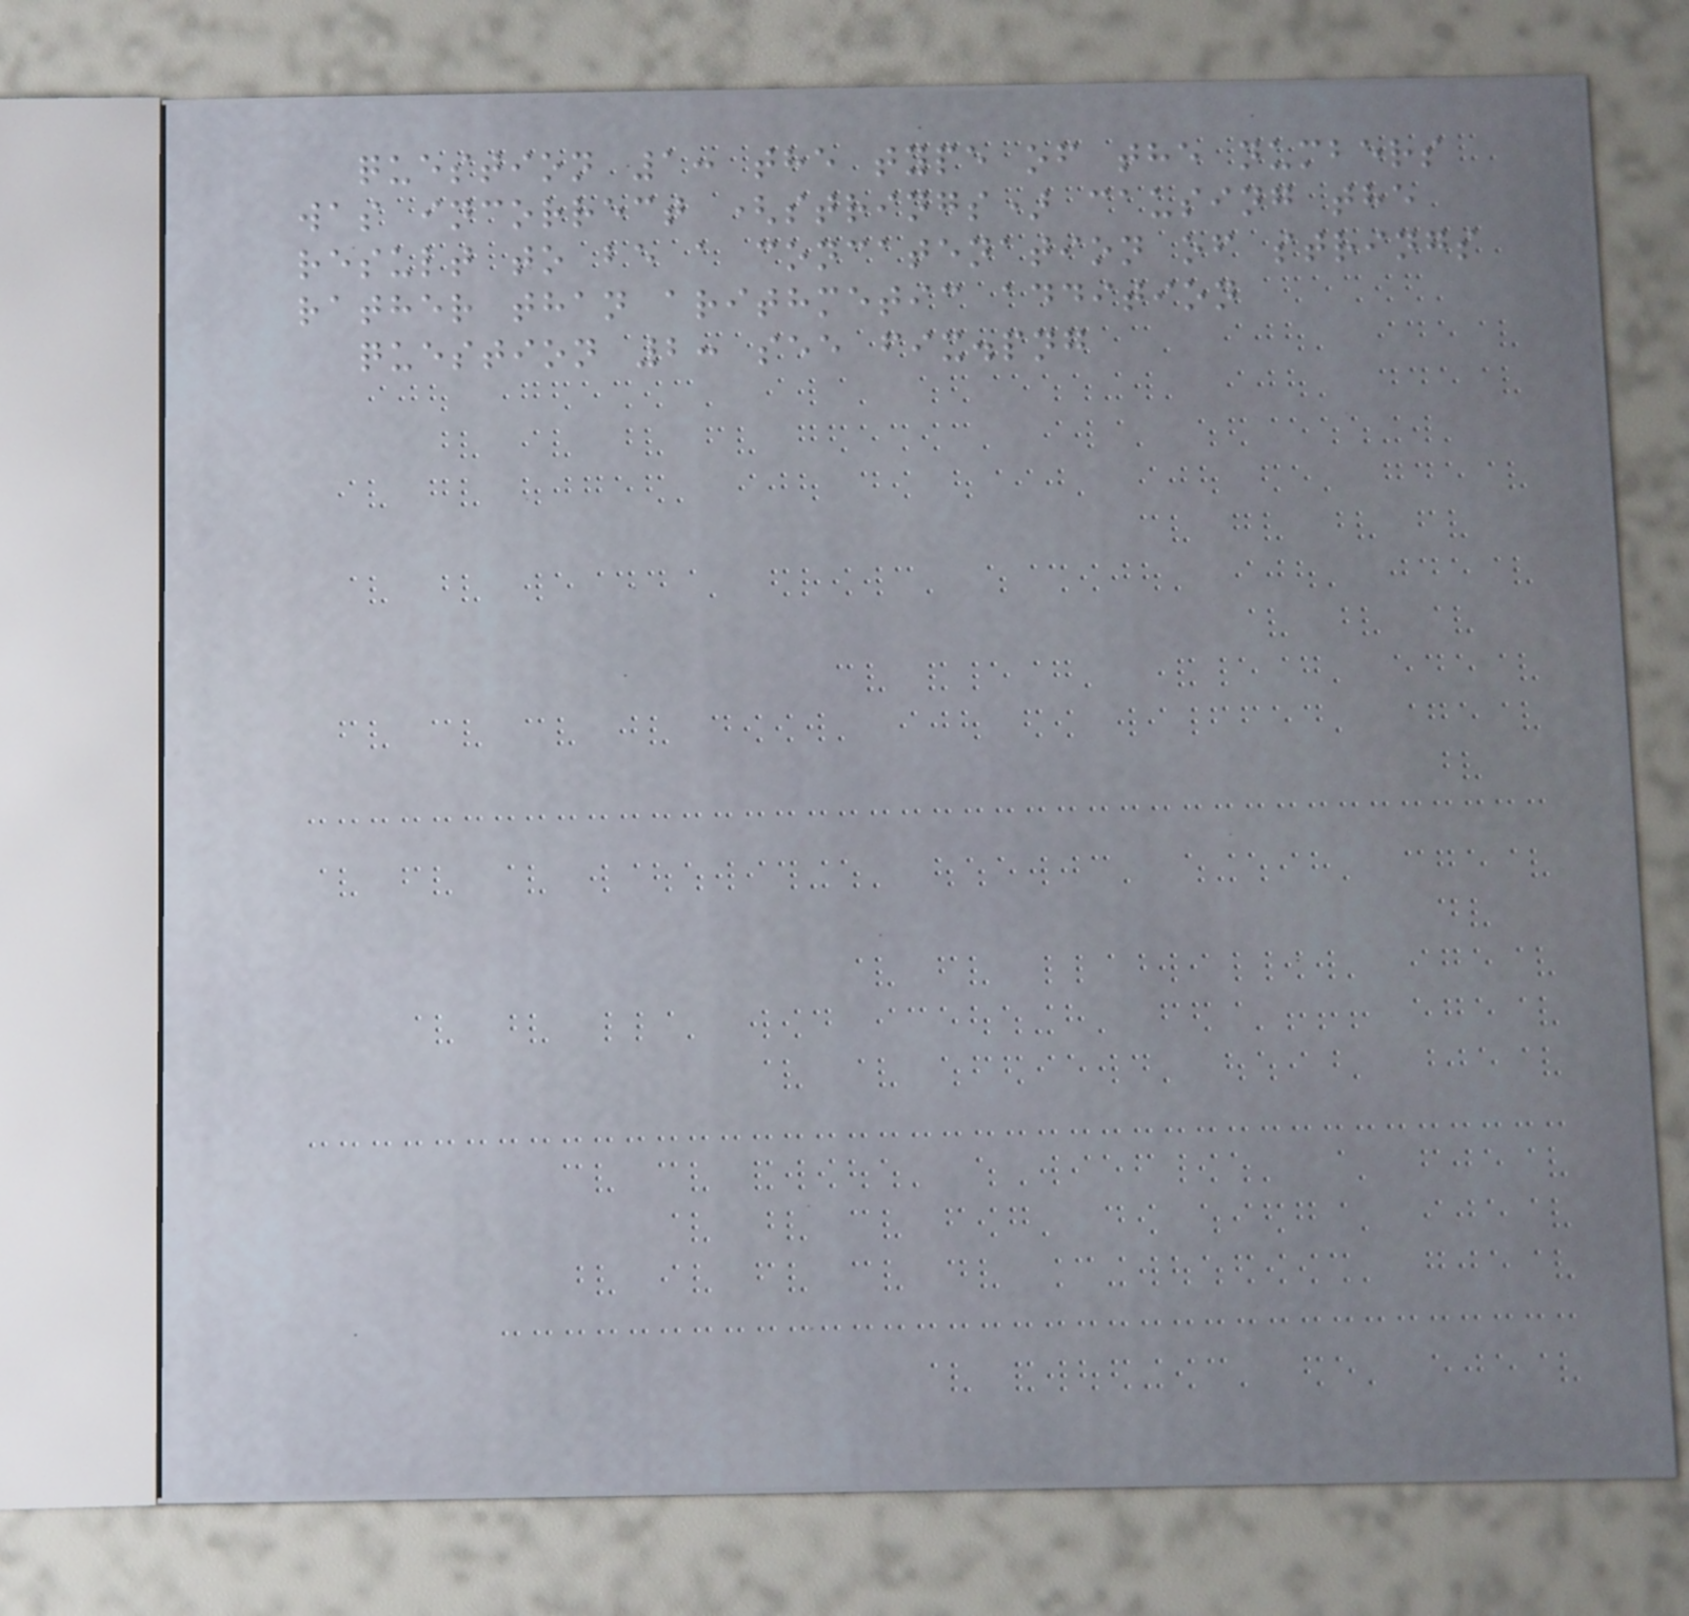question 1: the type of the numbers
was incorrect (strings) causing the
result to be a concatenation of strings
rather than arithmetic addition
question 2: see fix.png
